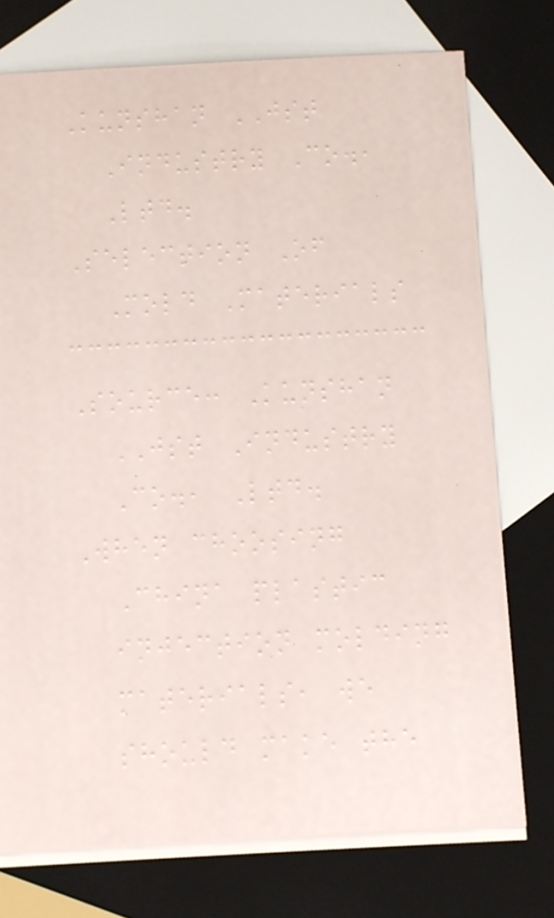Kunshan JST
Industry Co.,
Ltd.
Selection Of
Mold Materials
Source: Kunshan
JST Industry
Co., Ltd.
When choosing
China plastic
injection molding
materials, we
should make the
